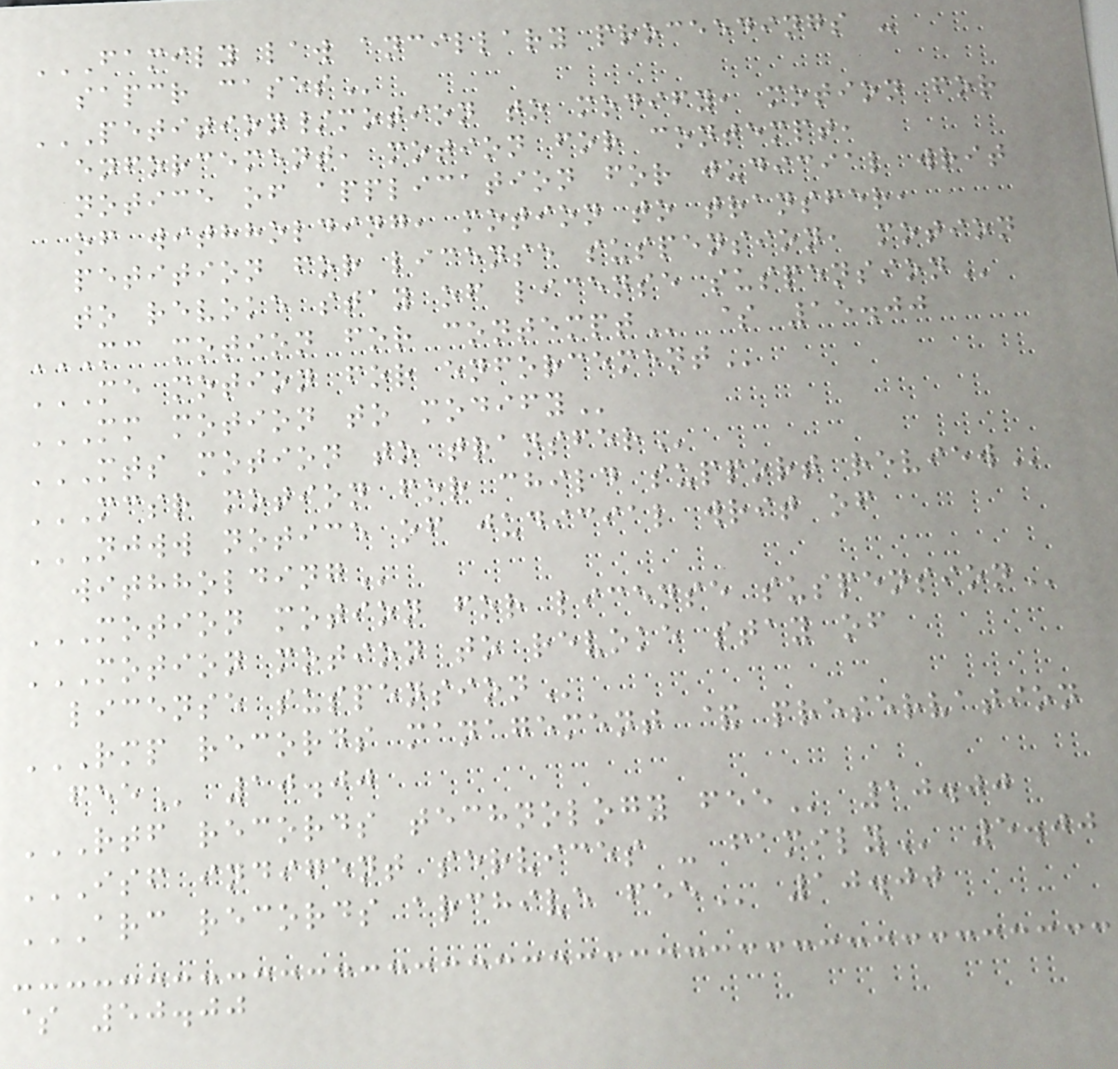FAMILY LAW ANCILLARY PROCEEDINGS -
SAPCR CASES
PETITION/MOTION TO MODIFY, MOTION FOR
ENFORCEMENT, MOTION FOR CONTEMPT,
NOTICE OF APPLICATION FOR JUDICIAL WRIT
OF WITHHOLDING, MOTION TO TRANSFER,
PETITION FOR LICENSE SUSPENSION, MOTION
TO REVOKE STAY OF LICENSE SUSPENSION
MC MOTION FOR CONTEMPT $ 15.00
ME MOTION FOR ENFORCEMENT
MM MOTION TO MODIFY
MTS MOTION TO TRANSFER
MCSR MOTION FOR CHILD SUPPORT REVIEW
NJWW NOTICE OF JUDICIAL WRIT OF
WITHHOLDING
MOTION MOTION FOR LICENSE SUSPENSION
MOTION MOTION TO REVOKE STAY OF
LICENSE SUSPENSION
RMP RECORDS MANAGEMENT & PRESERVATION
FEE 10.00
RTF RECORDS TECHNOLOGY FEE 10.00
ISF INDIGENT SERVICES - FAMILY 5.00
ARC RECORDS ARCHIVE FEE 10.00
$ 50.00
